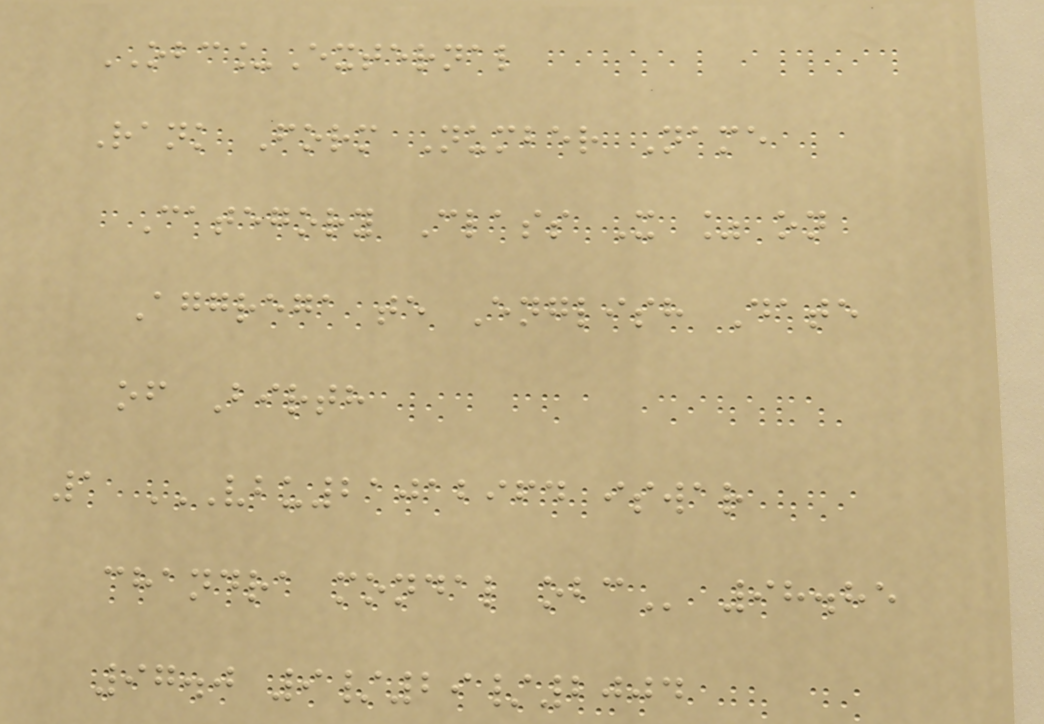OBC_External
Rank Form Number Name
Category Class X % on
Aggrega te English Date
of Birth
1 VBU21012964 ISWAR
CHANDRA MONDAL OBC 98.85
97.0 9/29/2004
